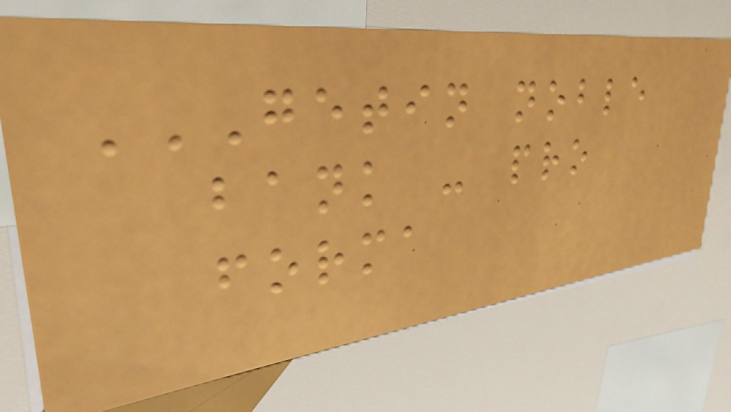GETIN NOBLE
BANK - PRO
FORMA
